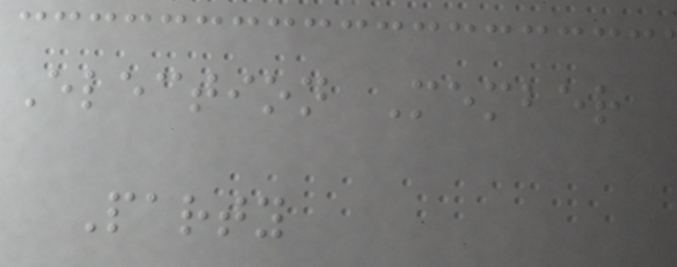Election Member
Party
